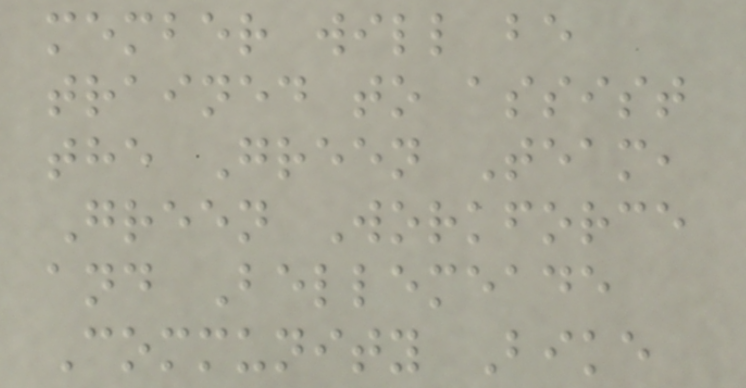member will be
trained to assist
the Green Team,
Green Workforce
and Bellemeade
Community Bike
